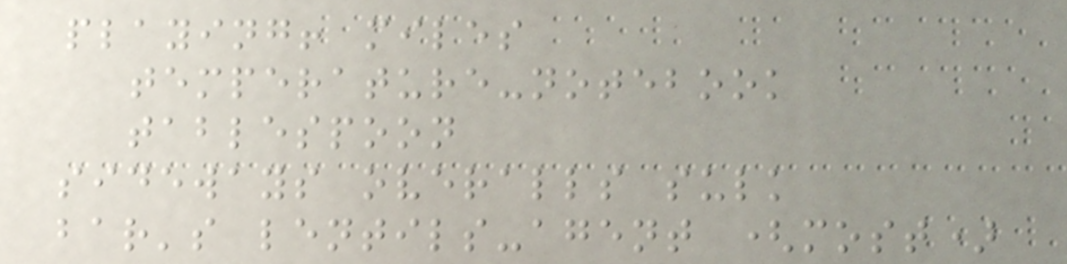playing! miles
temperature-notebook
tablespoon
sideways overalls sulk
bar's lentils-agent (most)
